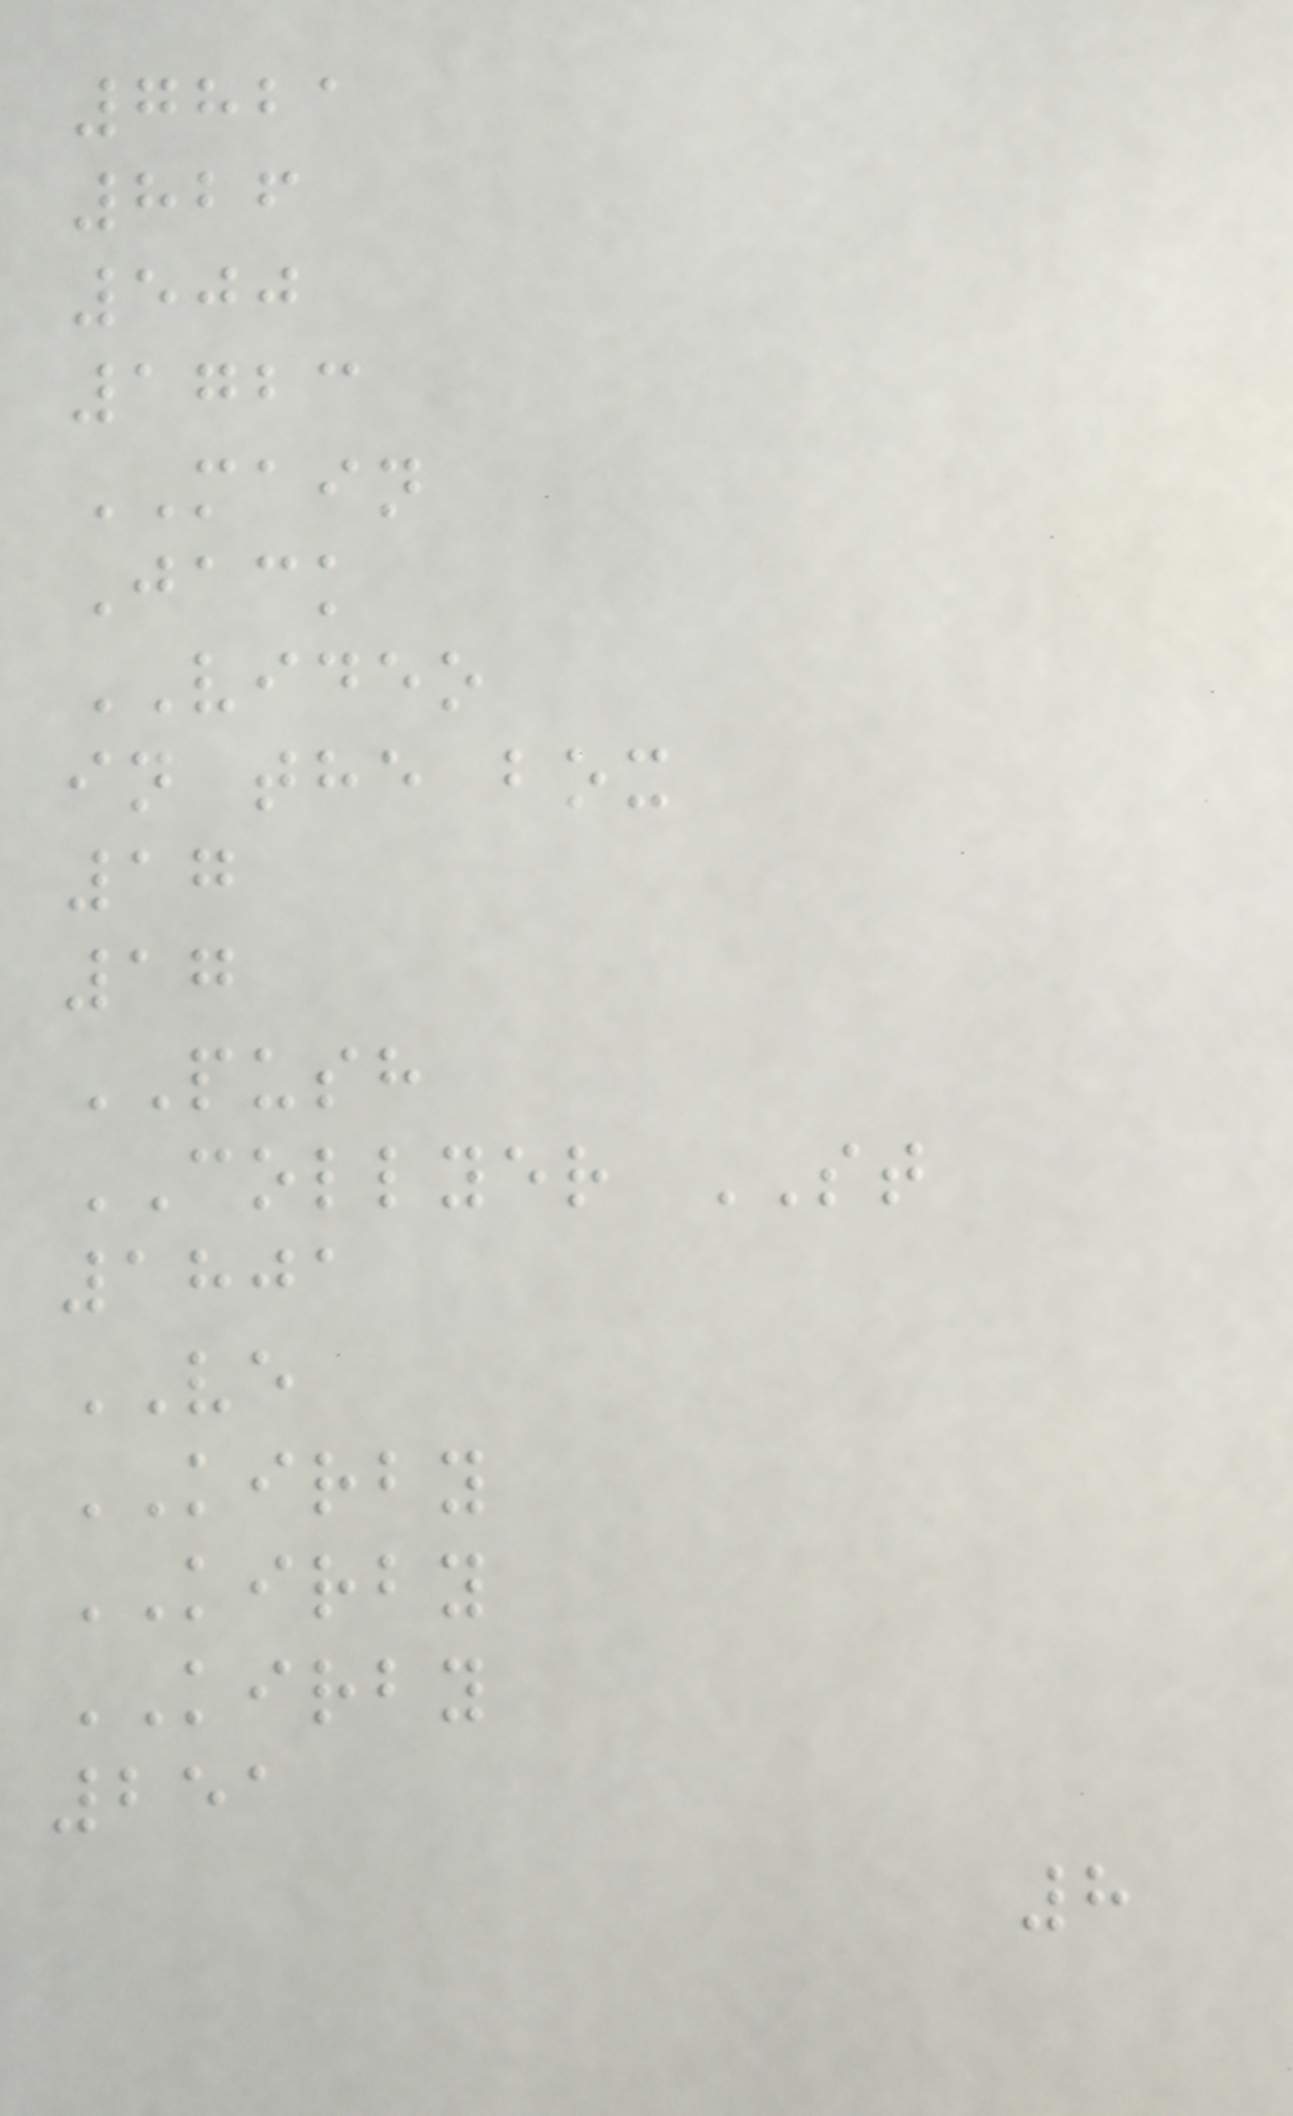7821
826
500
1723
MAIN
Jack
VIDEO
in the box
17
17
PUSH
COLLYER ST
1801
VE
KIRBY
KIRBY
KIRBY
251
8
